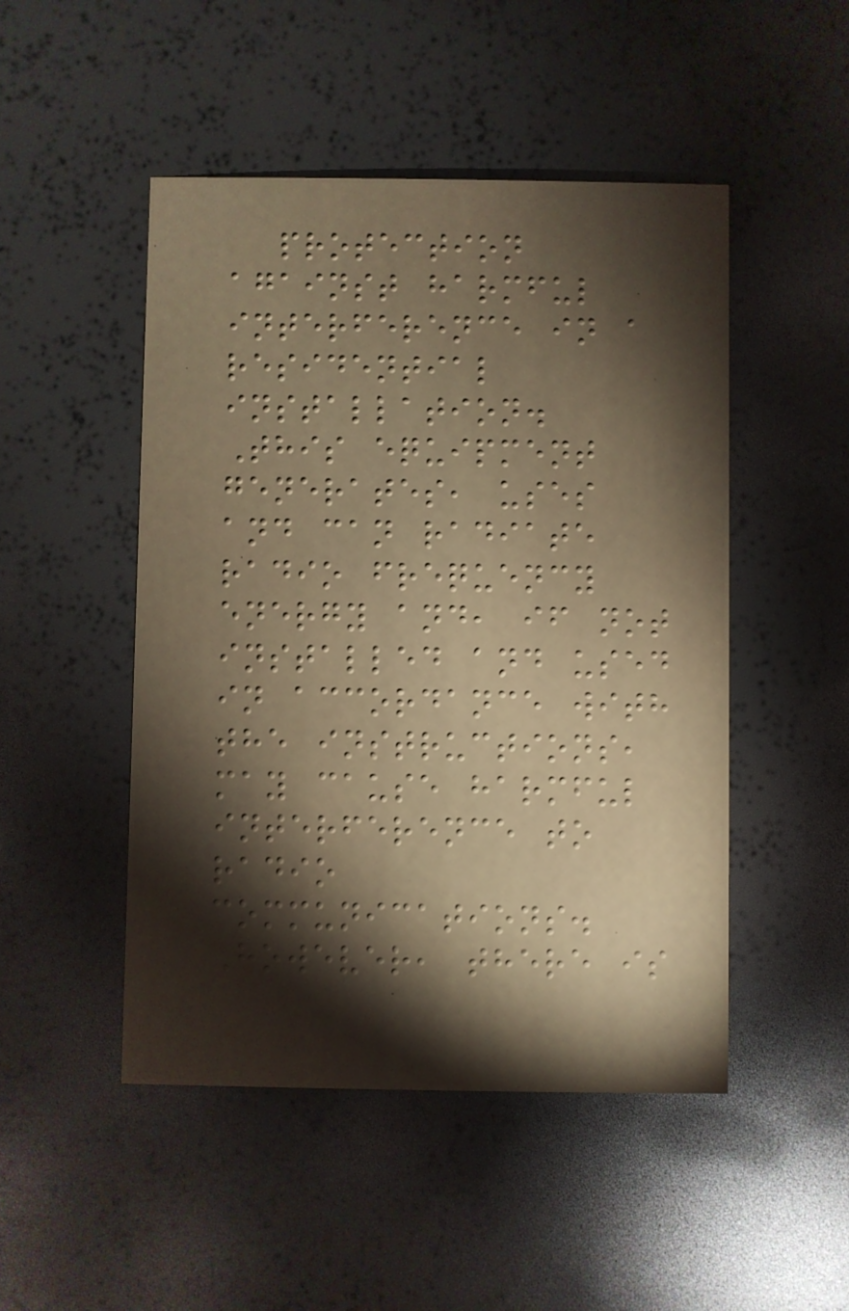protection
against harmful
interference in a
residential
installation.
This equipment
generates, uses
and can radiate
radio frequency
energy and, if not
installed and used
in accordance with
the instructions,
may cause harmful
interference to
radio
communications.
However, there is
